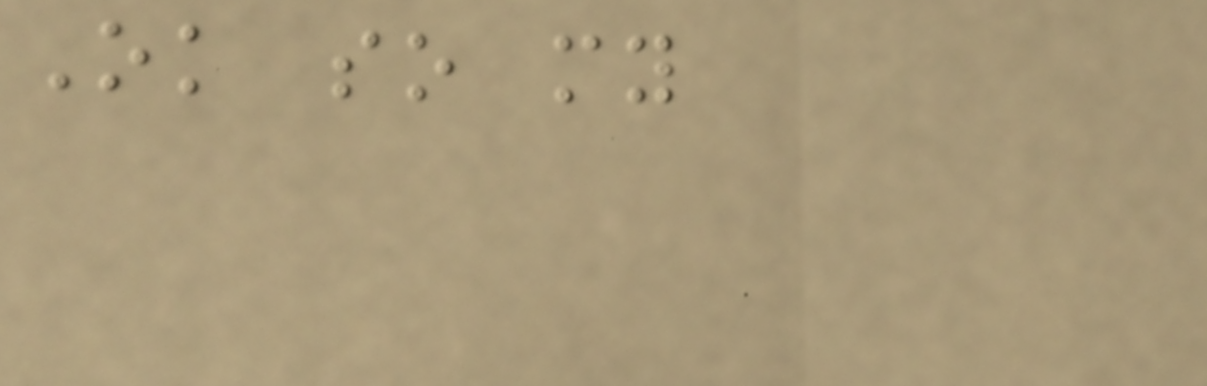Ok so my
